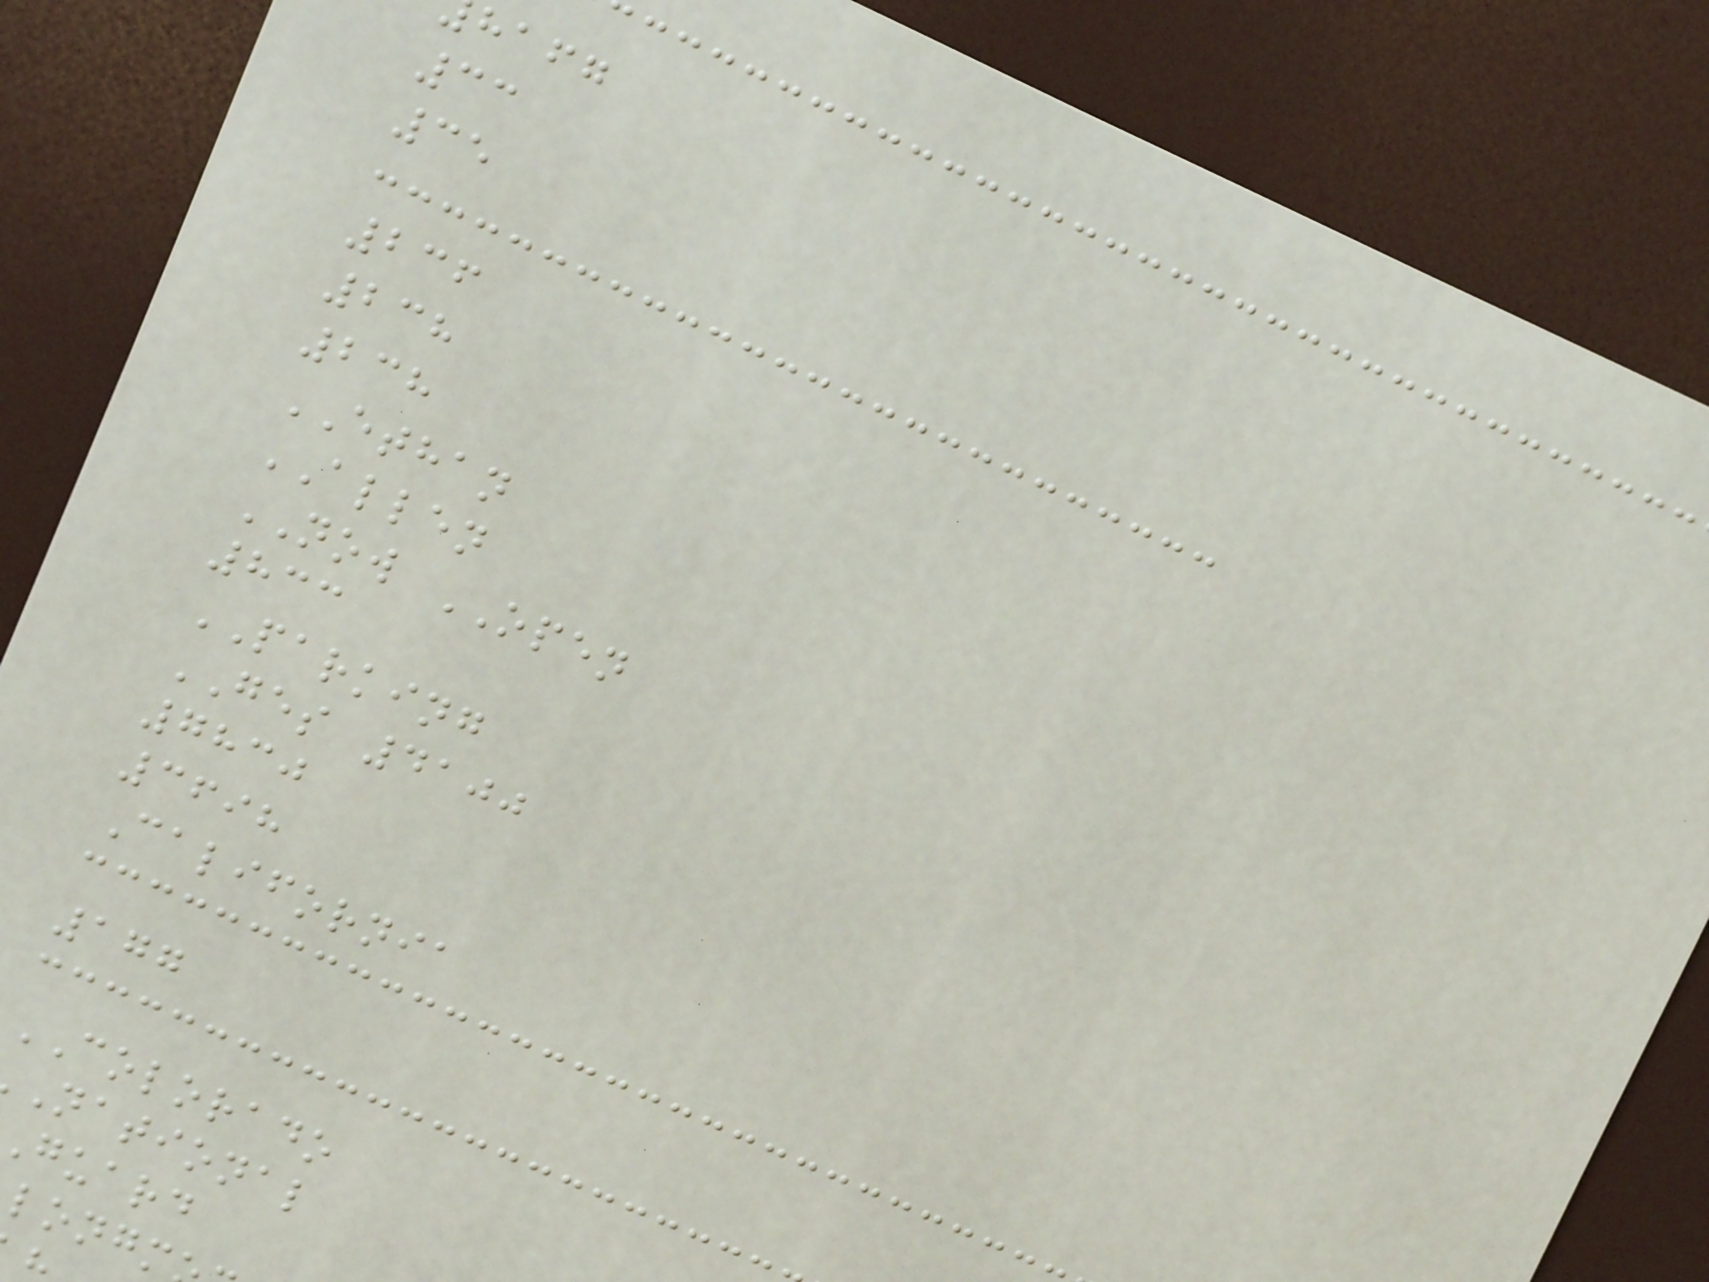hafg
33
35
236
238
238
ETHAN
ALLEN
NOW OPEN
833
PARKING
GES 4100
7830
3698
California
177
COLORADO
national
guard
